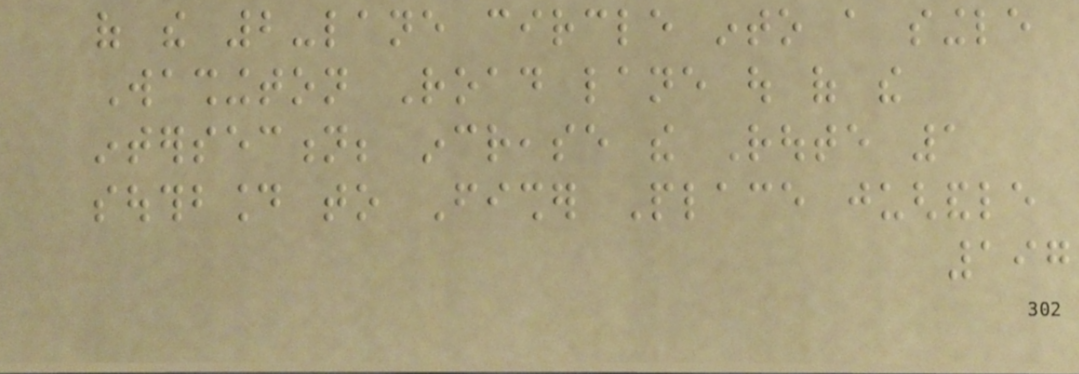of the 2-lane circle into a single
Washington Road lane out of the
intersection; increase the Route 1
southbound to Fisher Place jughandle
197
